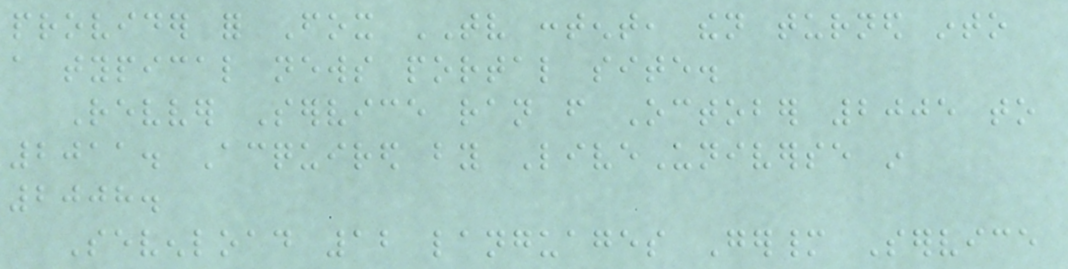provider for Fox TV content, then turned into
a typical news portal site.
Revver Service ran from October 2005 to
2011. Acquired by LiveUniverse in
2008.
Sevenload 12 languages Germany Service
